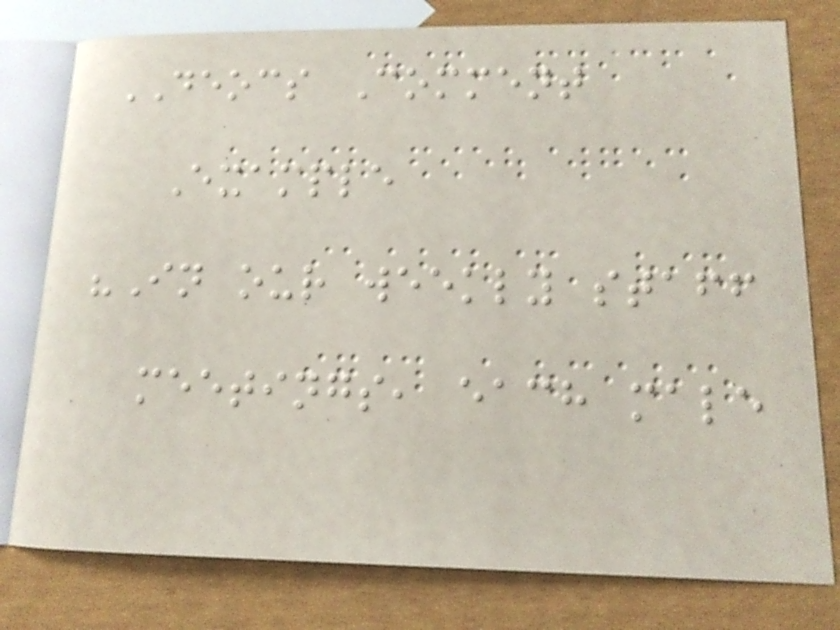DEOCS Comment
Example
"In our weekly staff
meetings, each male
